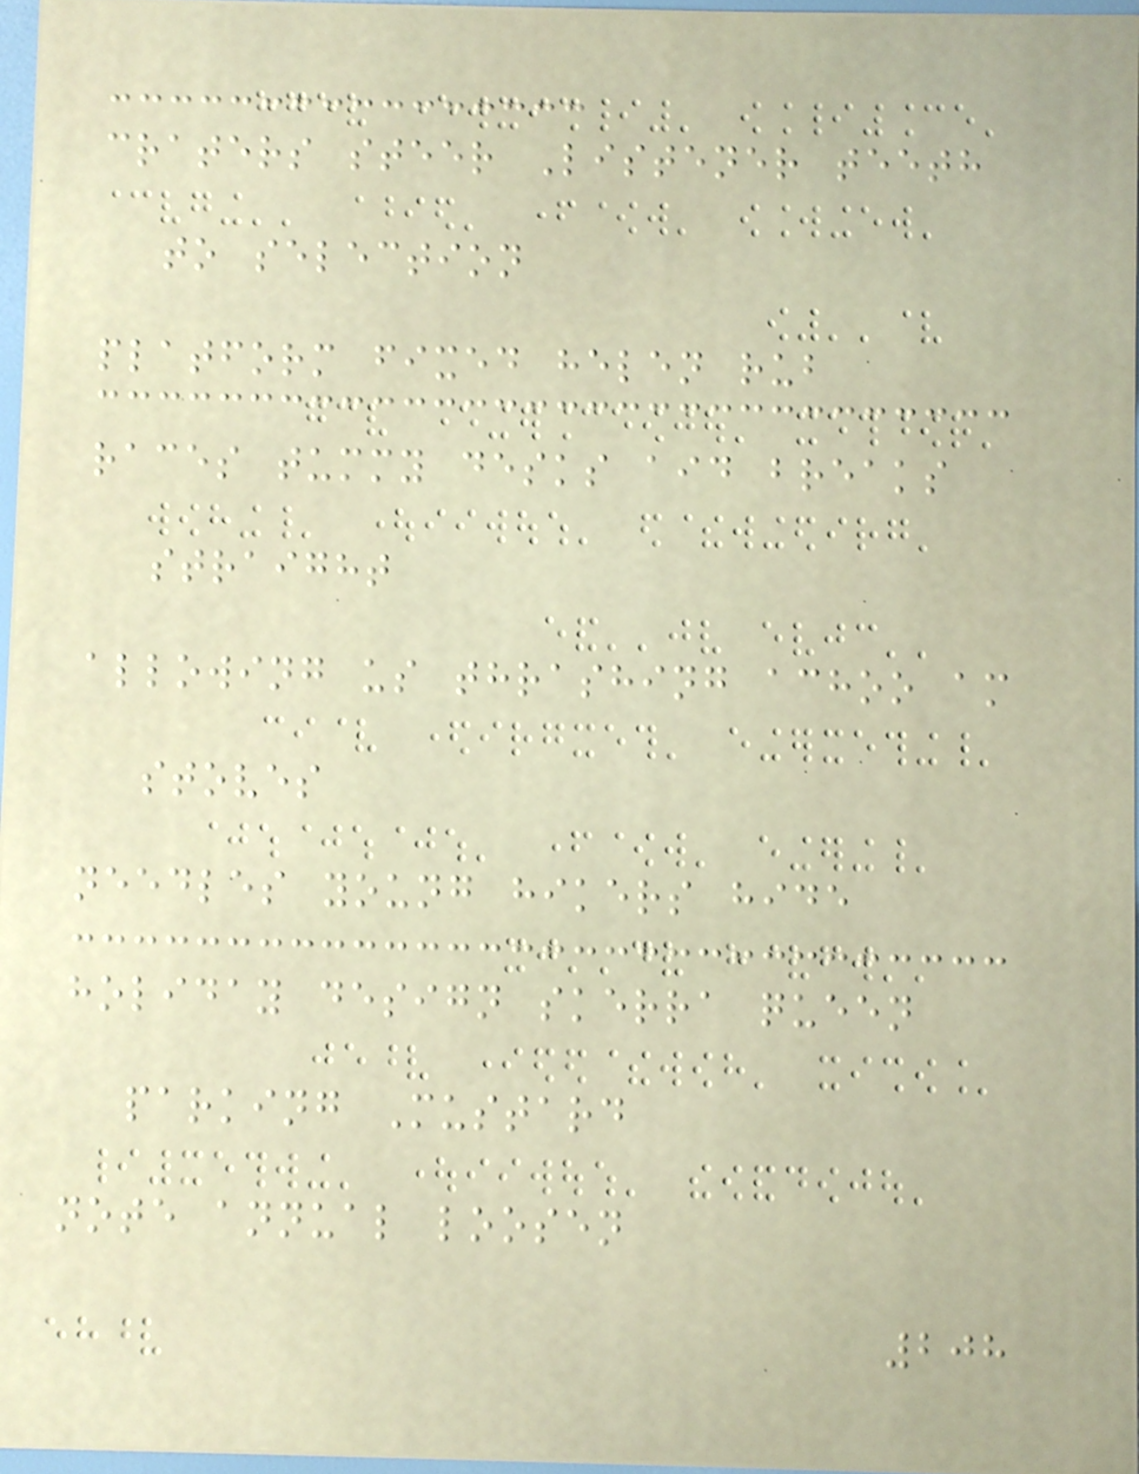craters steer Listener teeth
to selection
platform fixed helen rub
races tummy desks aid breaks
straight
allowing us thrashing achoo am
stoves
needles young hikers hide
holiday design skerra queen
parking Mustard
note annual loosen
208
